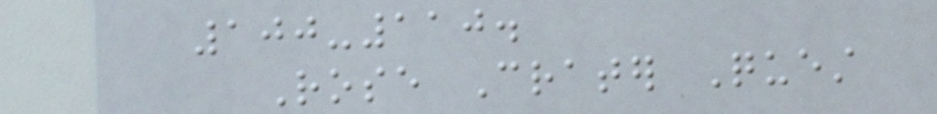100-110.
Rose Crater Quest
